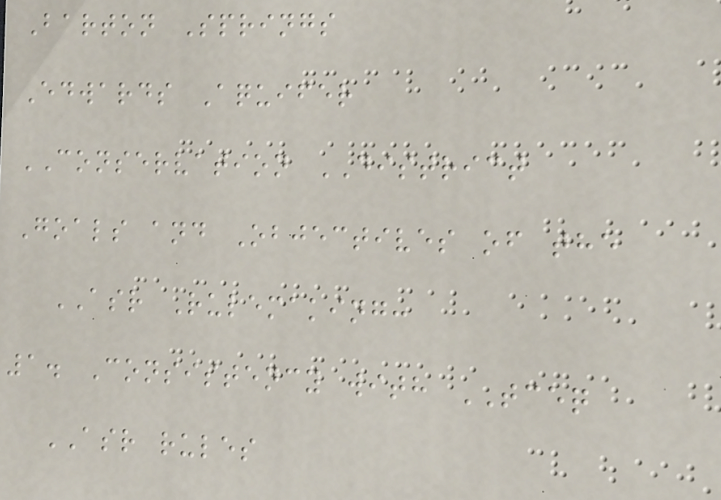Barton Springs
Edwards Aquifer
CONSERVATION DISTRICT
Goals and Objectives of the
ASR Rulemaking:
1. Consistency with TCEQ
ASR rules
